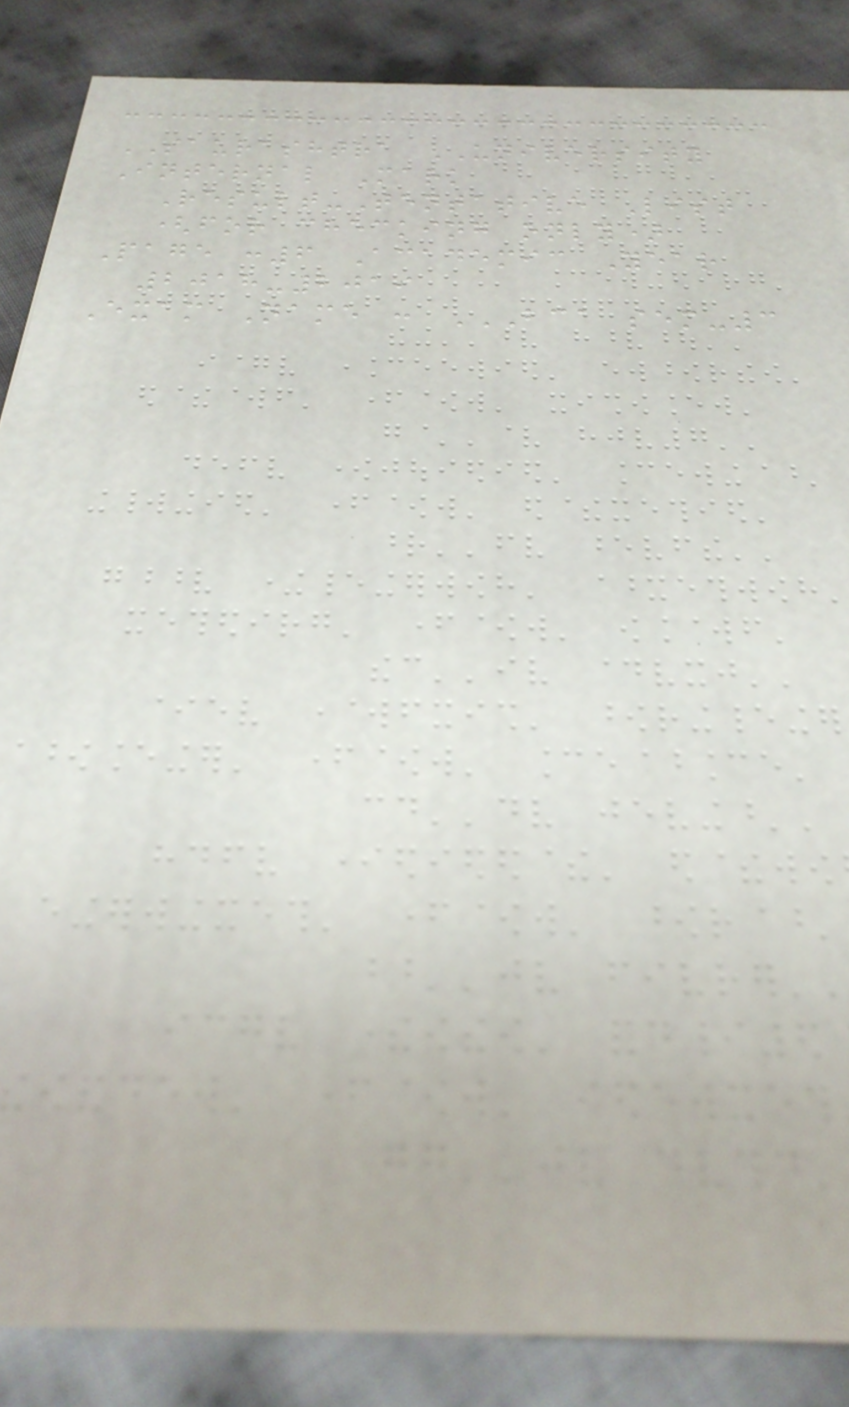SAURASHTRA UNIVERSITY
Internal Mark
Result-Tentative List
(for checking only)
Page :6 Academic Year
2018-2019
Exam Name : BCA SEM-3
